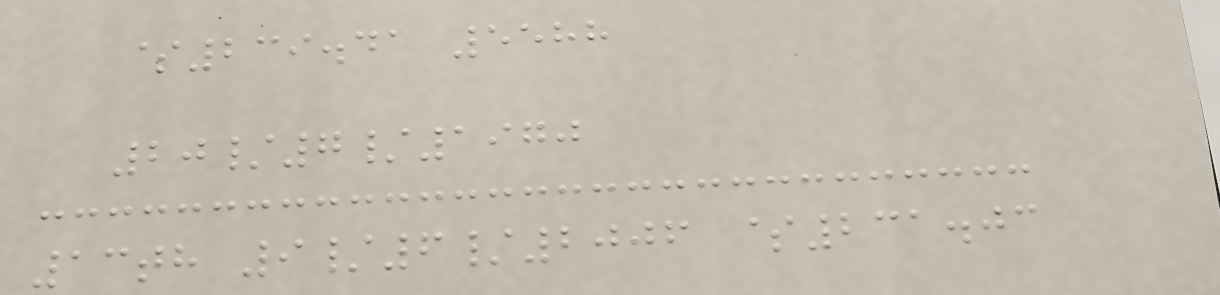$239.41 5588
20/7/1970
13th 9/6/2006 $231.03
